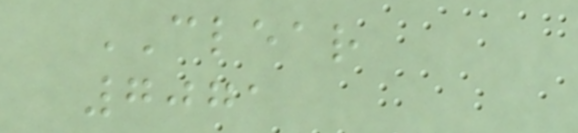CLEAR
7071
